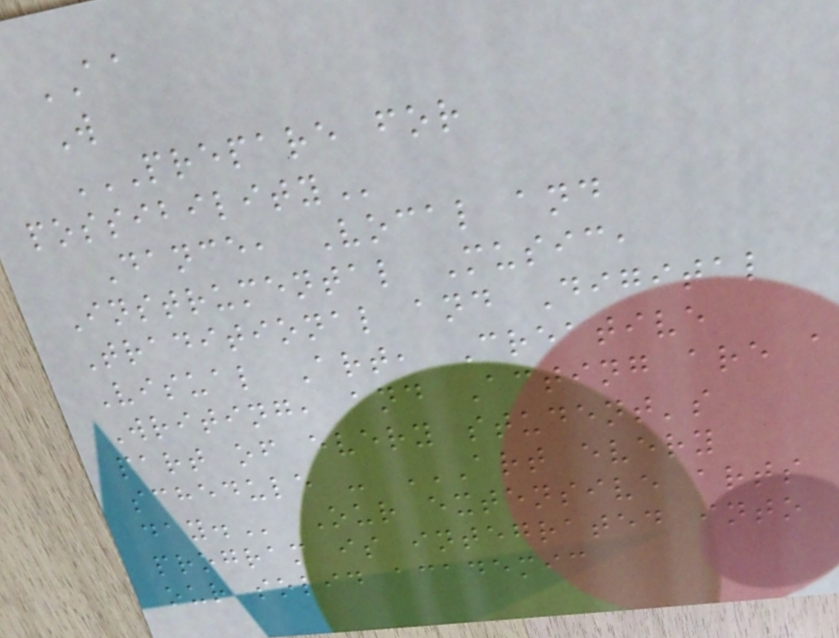AA
W
PREPARE FOR
POSSIBILITY
Dance, Vocal and
Instrumental Music,
Traditional and Digital
Visual Art, Creative
Writing, and Acting are a
part of every student's
schedule - ART EVERY
DAY. Our extensive arts
program is integrated into
our solid academic
